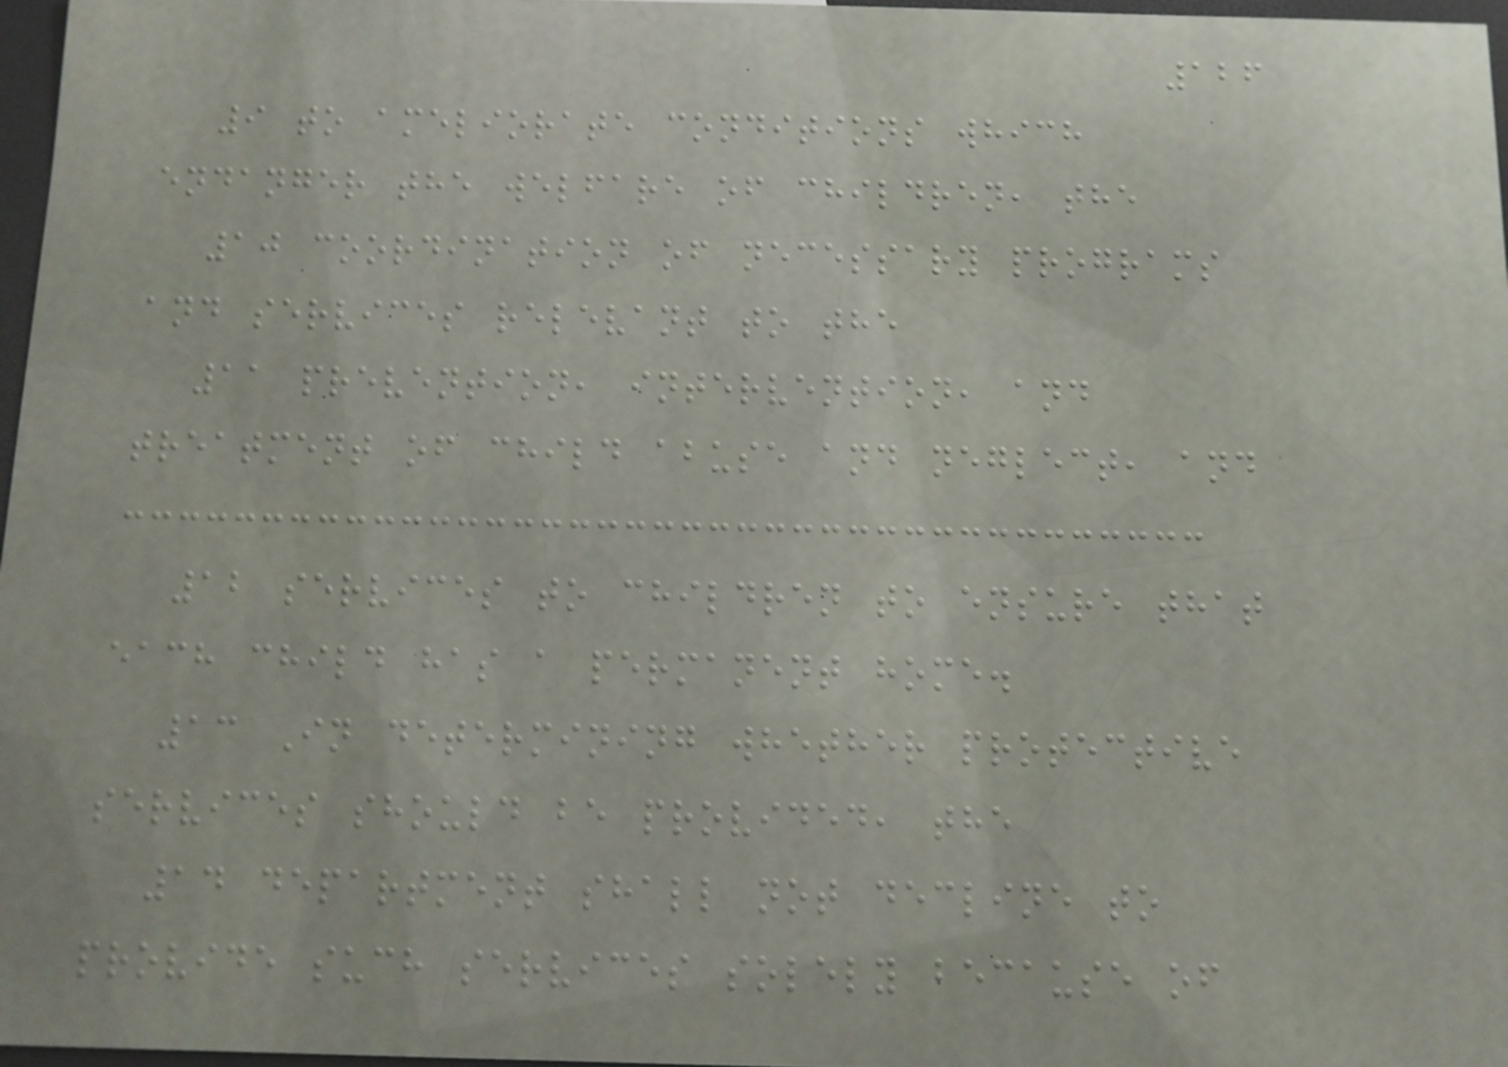126
9 to ameliorate conditions which
endanger the welfare of children, the
10 coordination of necessary programs
and services relevant to the
11 prevention, intervention, and
treatment of child abuse and neglect, and
12 services to children to ensure that
each child has a permanent home.
13 In determining whether protective
services should be provided, the
14 department shall not decline to
provide such services solely because of
